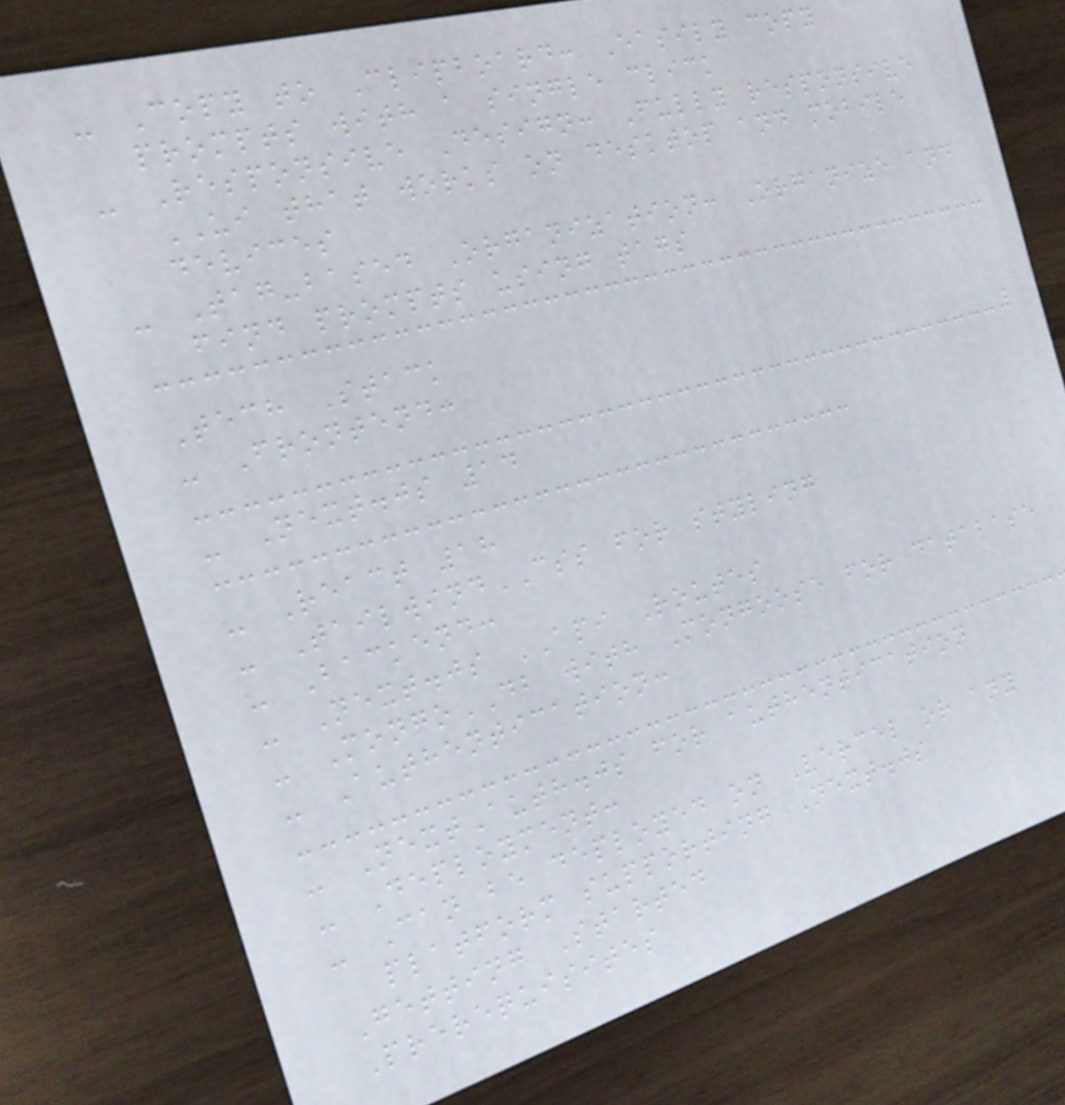- Copy to Clipboard: Easily copy
prompts with a single click
- Responsive Design: Fully responsive
UI that works on desktop and mobile
devices
- Tag-based Organization: Organize and
find prompts using tags
Tech Stack
- Frontend:
- Next.js 14
- React 18
- TailwindCSS for styling
- Backend:
- Next.js API Routes
- MongoDB with Mongoose for database
- Authentication:
- NextAuth.js for authentication
- Deployment:
- Can be deployed on Vercel or any
platform supporting Next.js
Getting Started
Prerequisites
